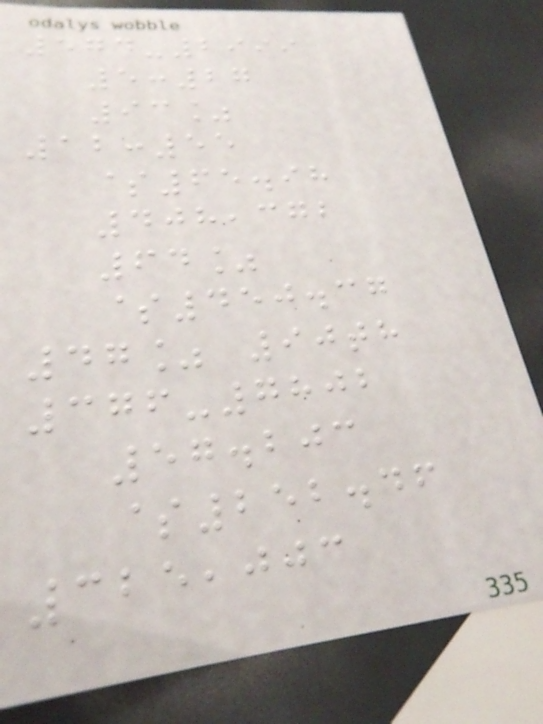574-2999
5:27
93%
12:55
$65.98
408,372
64%
$450.37
47% 90th
376-7802
57.203
$252.46
325,003
